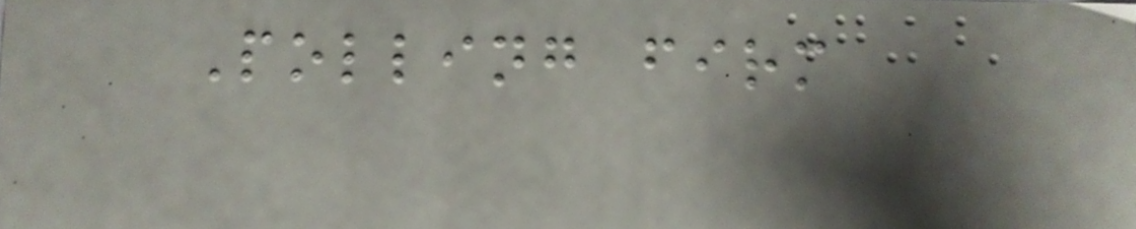Polling firm
